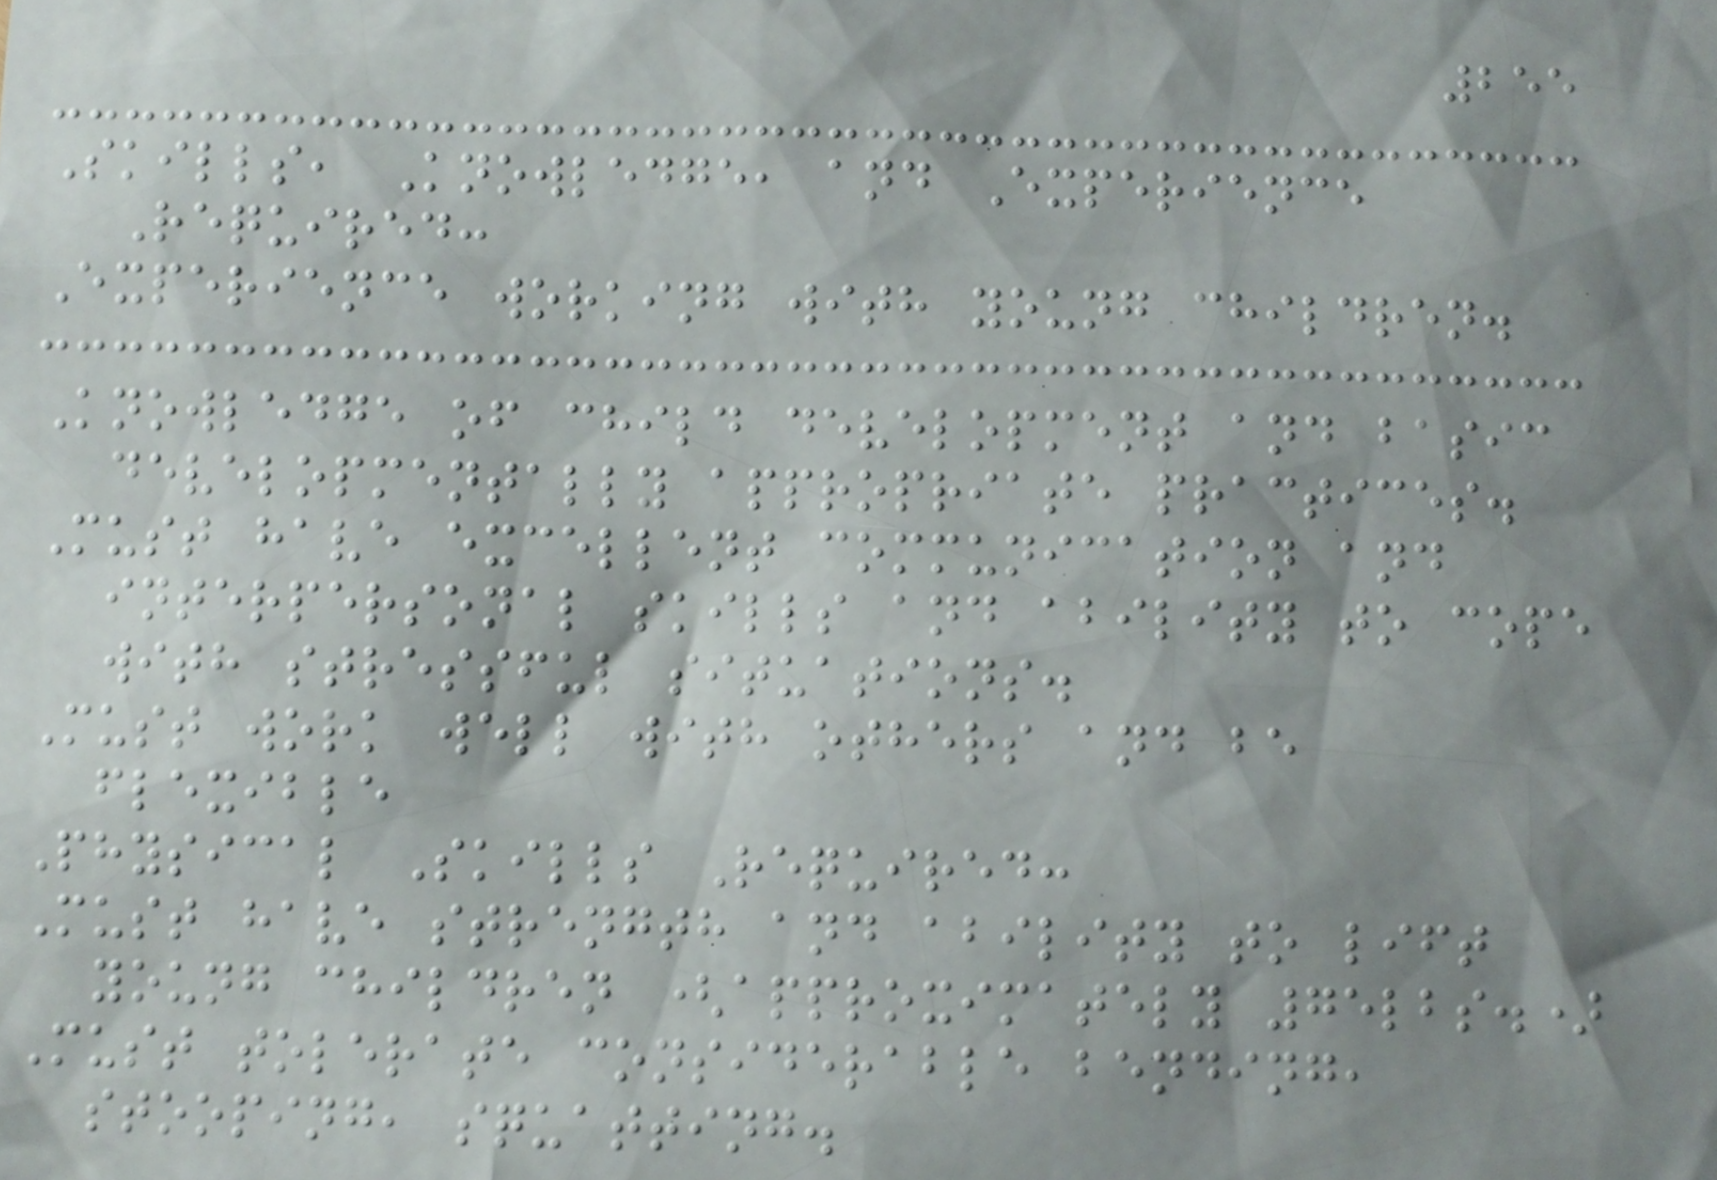255
Skills, Knowledge, and Experience
Required:
Experience working with young children.
Knowledge of child development and basic
developmentally appropriate practices.
Must have excellent communication and
interpersonal skills and ability to cope
with stressful situations.
Must work well with others and be
flexible
Physical Skills Required:
Must have strength and ability to lift
young children (approximately 75lbs.)
Must tolerate considerable bending,
stooping, squatting.
